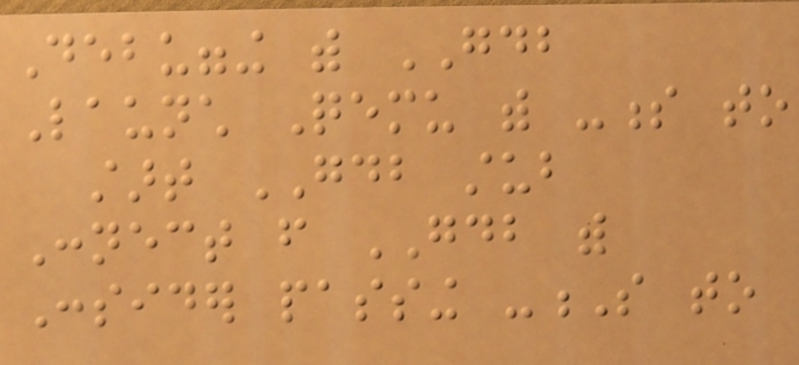Debugging with GDB
Launch Qemu with -s to
start GDB stub
Connect from GDB with
Consider passing -S to
